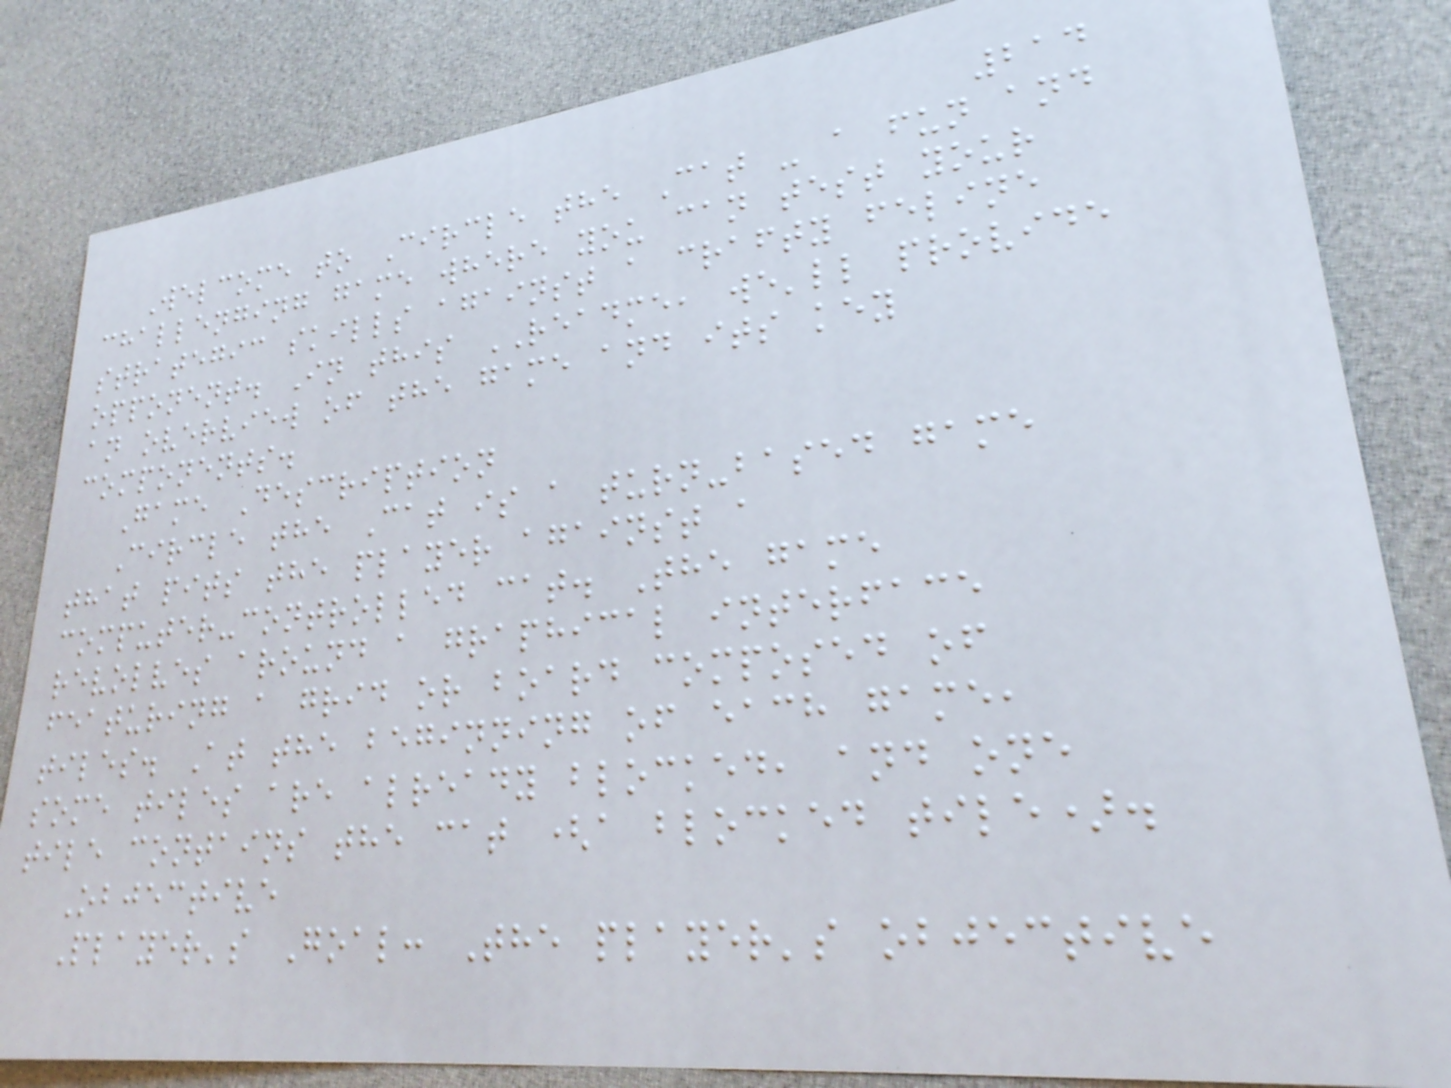214
Welcome to Circle the Cat - a fun and
challenging game where you can test your
strategic skills against a crafty feline
opponent. In this README, we'll provide
an overview of the game and its key
components.
Game Description
Circle the Cat is a turn-based game
that pits the player against a
computer-controlled cat. The game
revolves around a graphical interface
featuring a grid or board composed of
tiles. At the beginning of each game,
some tiles are already blocked, and one
tile contains the cat (a blocked tile).
Objective
Player's Goal: The player's objective
